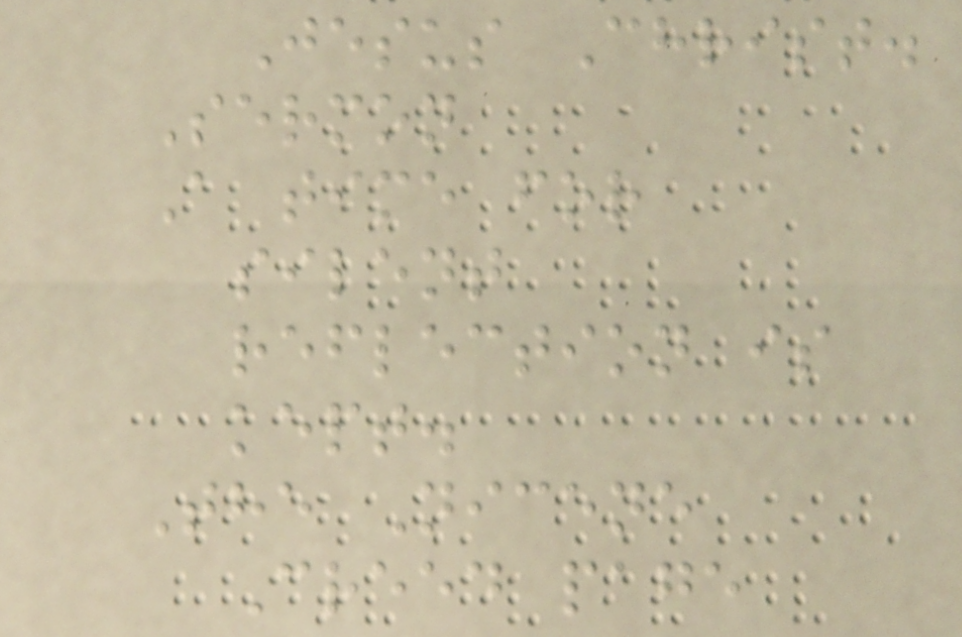Jesus Christ.
Sermon
A time for
silent
reflection is
kept.
The Nicene
Creed page
